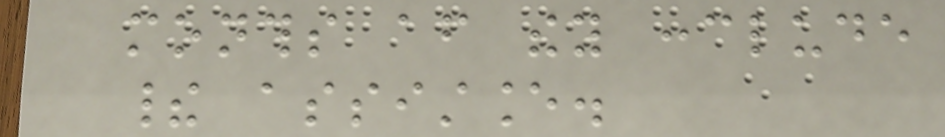months after they conclude
their assistance.
